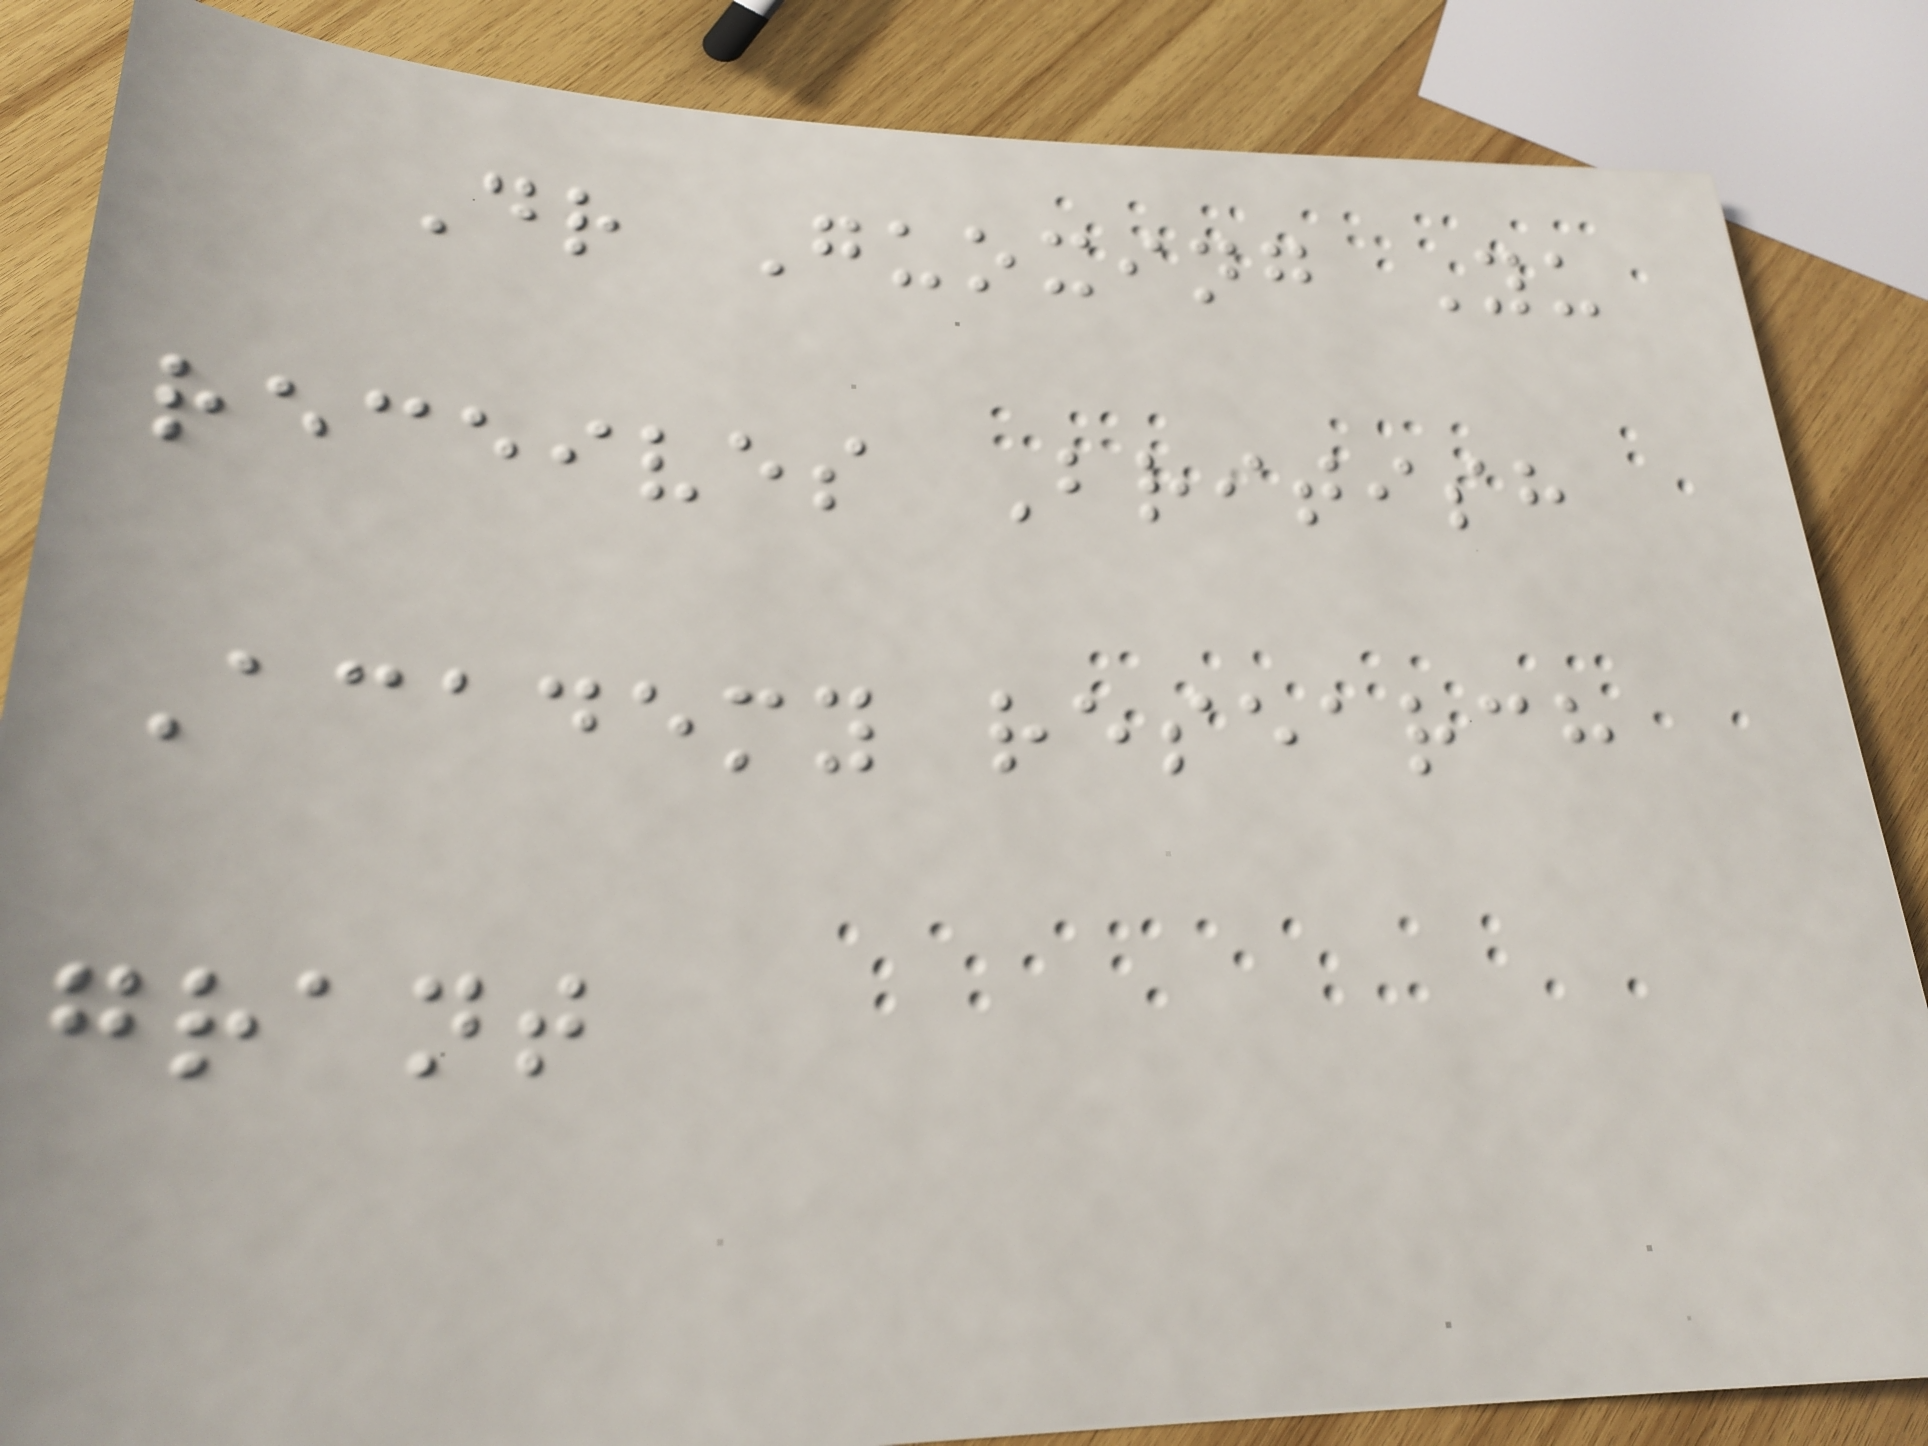Dr Guoxing Yu
receives British
Academy research
grant
